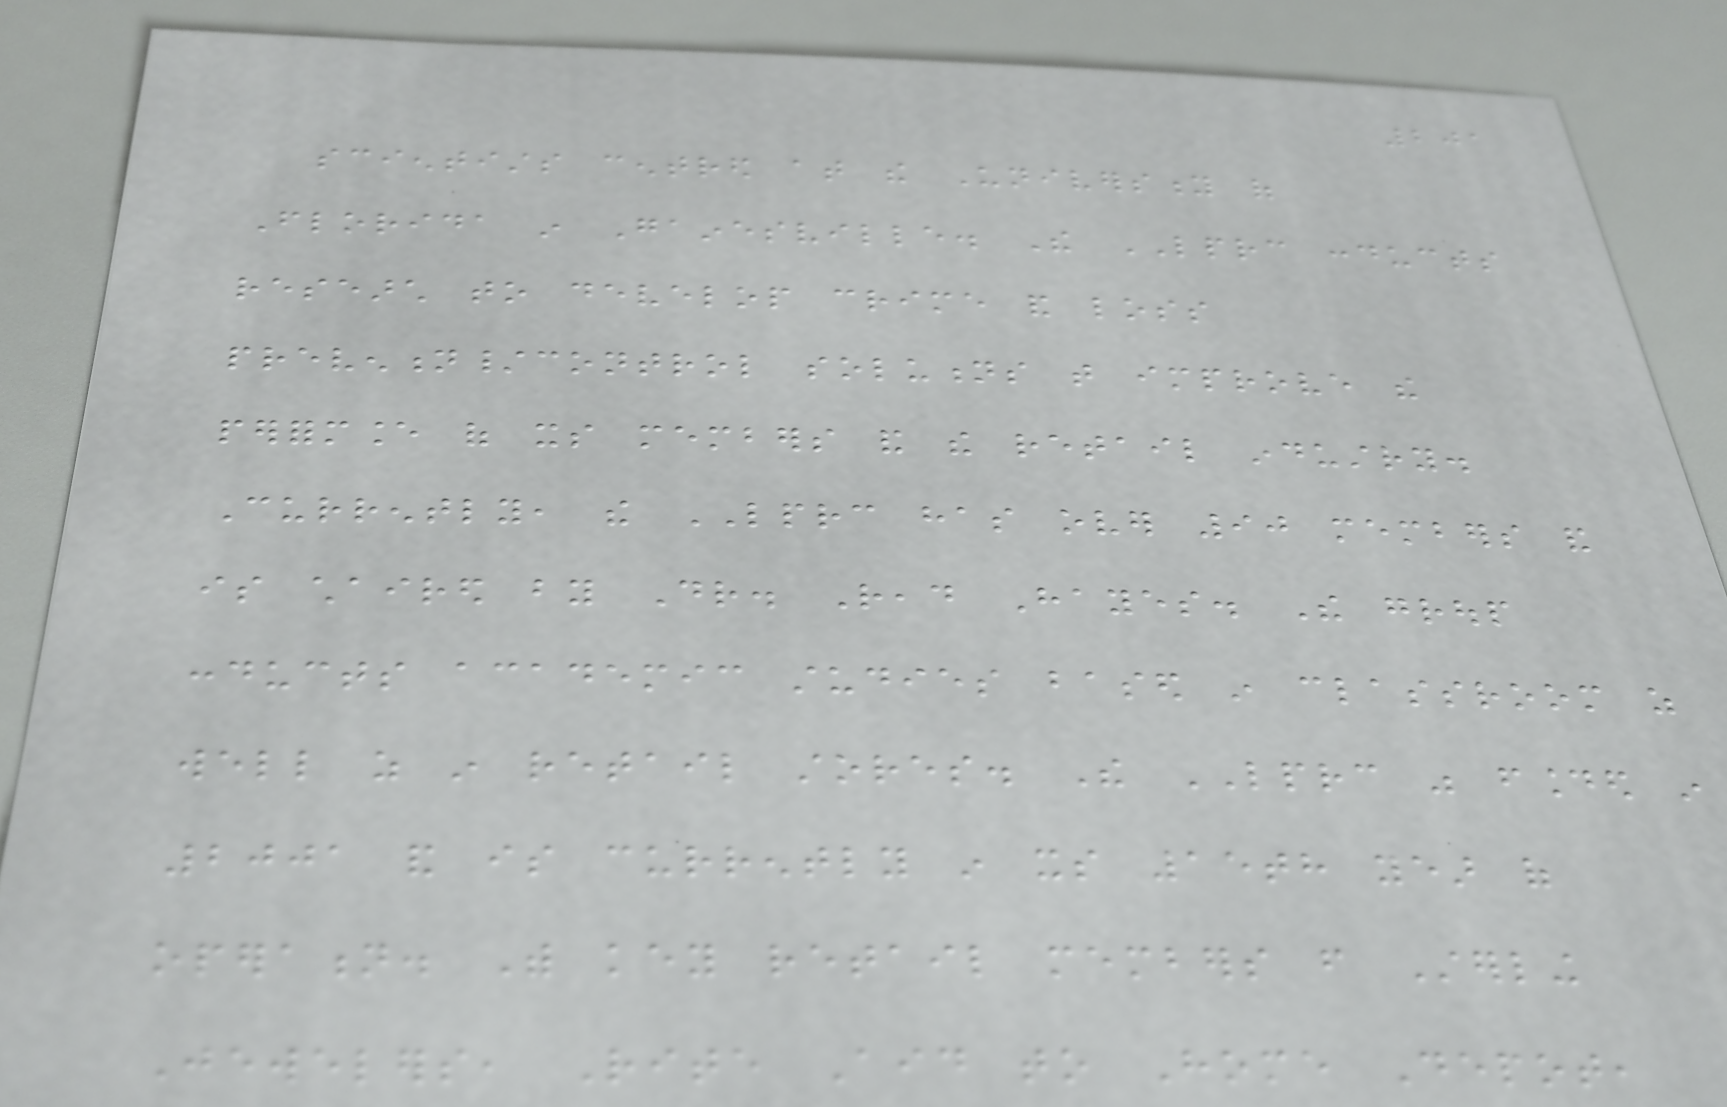201
scientists centred at the University of
Florida in Gainesville. The LPRC conducts
research to develop crime and loss
prevention/control solutions that improve the
performance of its members and the retail industry.
Currently, the LPRC has over 90 members and
is chaired by Dr. Read Hayes. The group
conducts academic studies based in classroom as
well as in retail stores. The LPRC was founded in
2001 and is currently in its 15th year of
operation. With key retail members from Sterling
Jewelers, Rite Aid to Home Depot,
